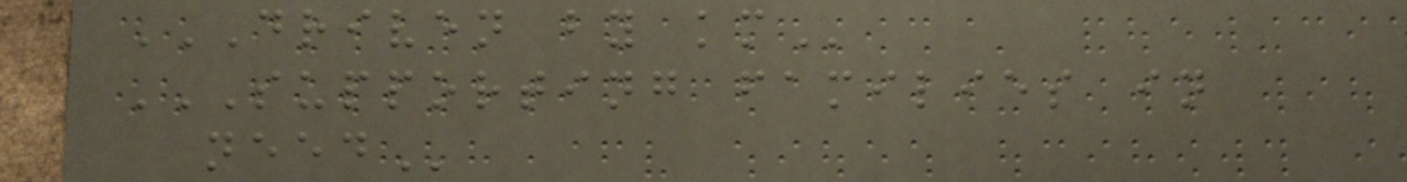DRIVEN BY KM
SUPPORTING FAMILIES IN
NEED
